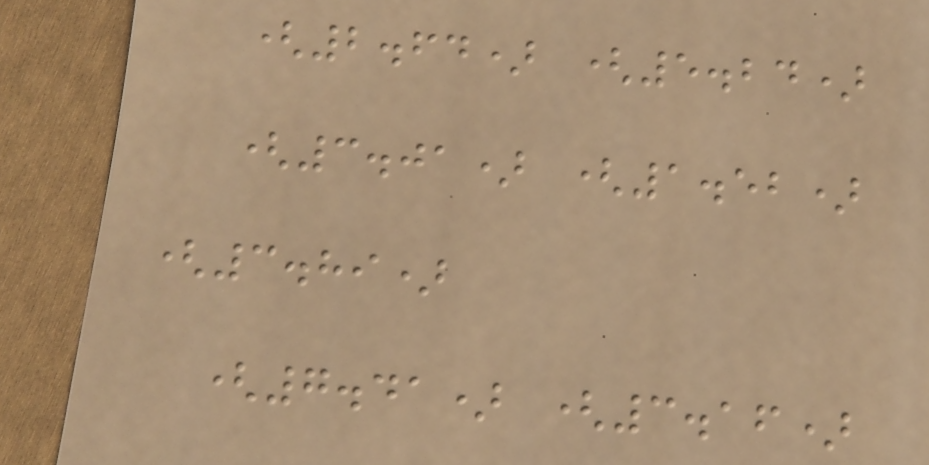(2.64) (5.24)
(3.01) (1.52)
(3.89)
(7.41) (3.16)
